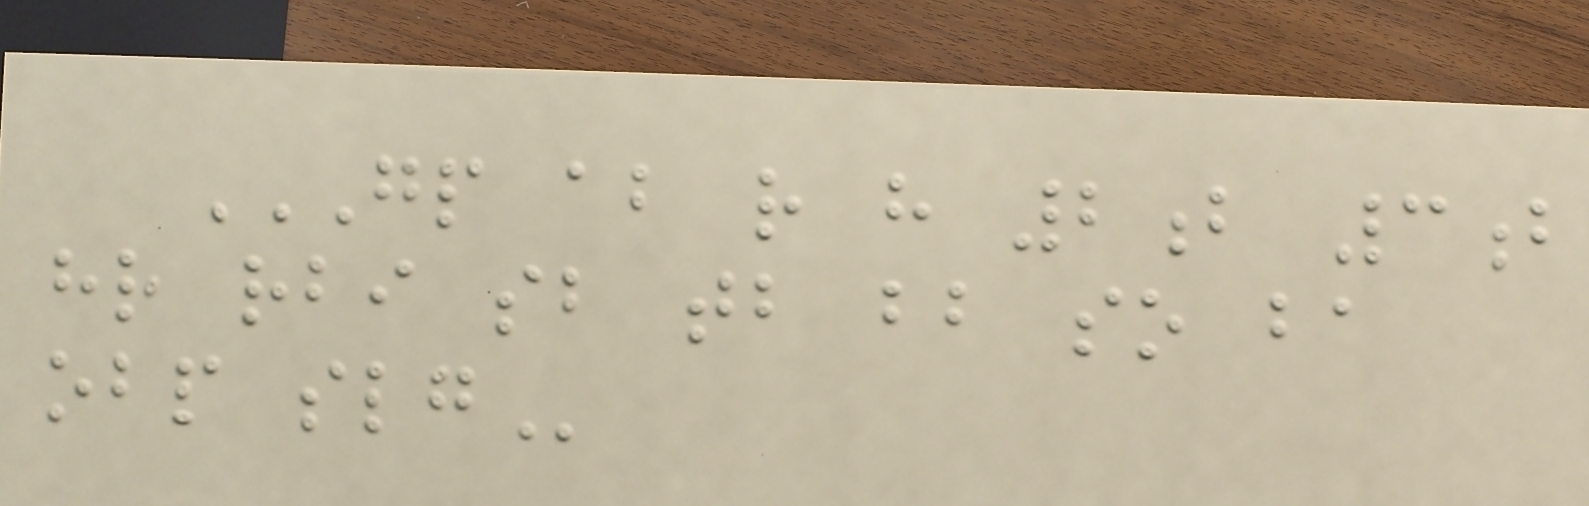GP AB R H 2B 3B
HR RBI SB TB BB SO BA
OBP SLG
